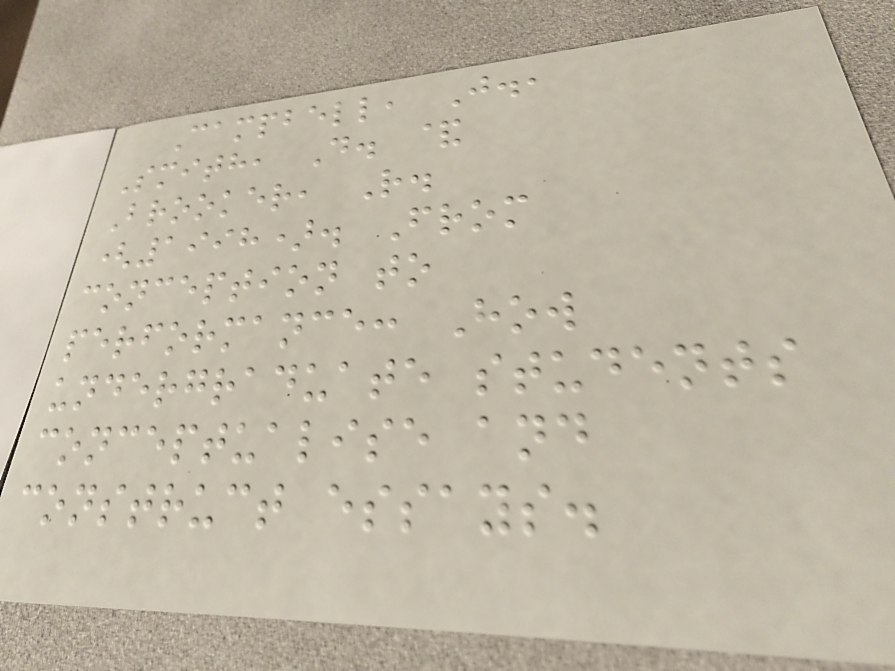Campbell, J.,
Smith, D. &
Brooker, R.
(1998). From
conception to
performance: How
undergraduate students
conceptualise and
construct essays.
